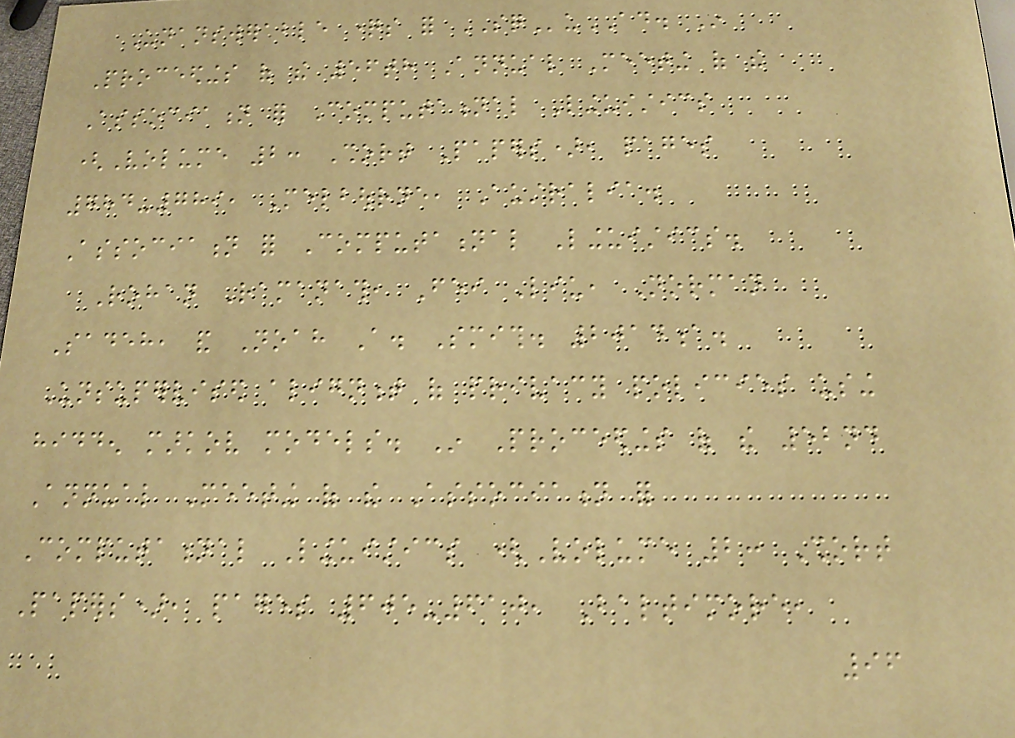Unanswerable questions for SQuAD. In
Proceedings of the 56th Annual Meeting of the
Association for Computational Linguistics
(Volume 2: Short Papers), pages
784-789, Melbourne, Australia.
Association for Computational Linguistics.
Rohan Ramanath, Fei Liu, Norman
Sadeh, and Noah A. Smith. 2014a.
Unsupervised alignment of privacy policies using
hidden markov models. In Proceedings of the 52nd
Annual Meeting of the Association for
Computational Linguistics (Volume 2: Short
Papers), pages 605-610, Baltimore,
96
